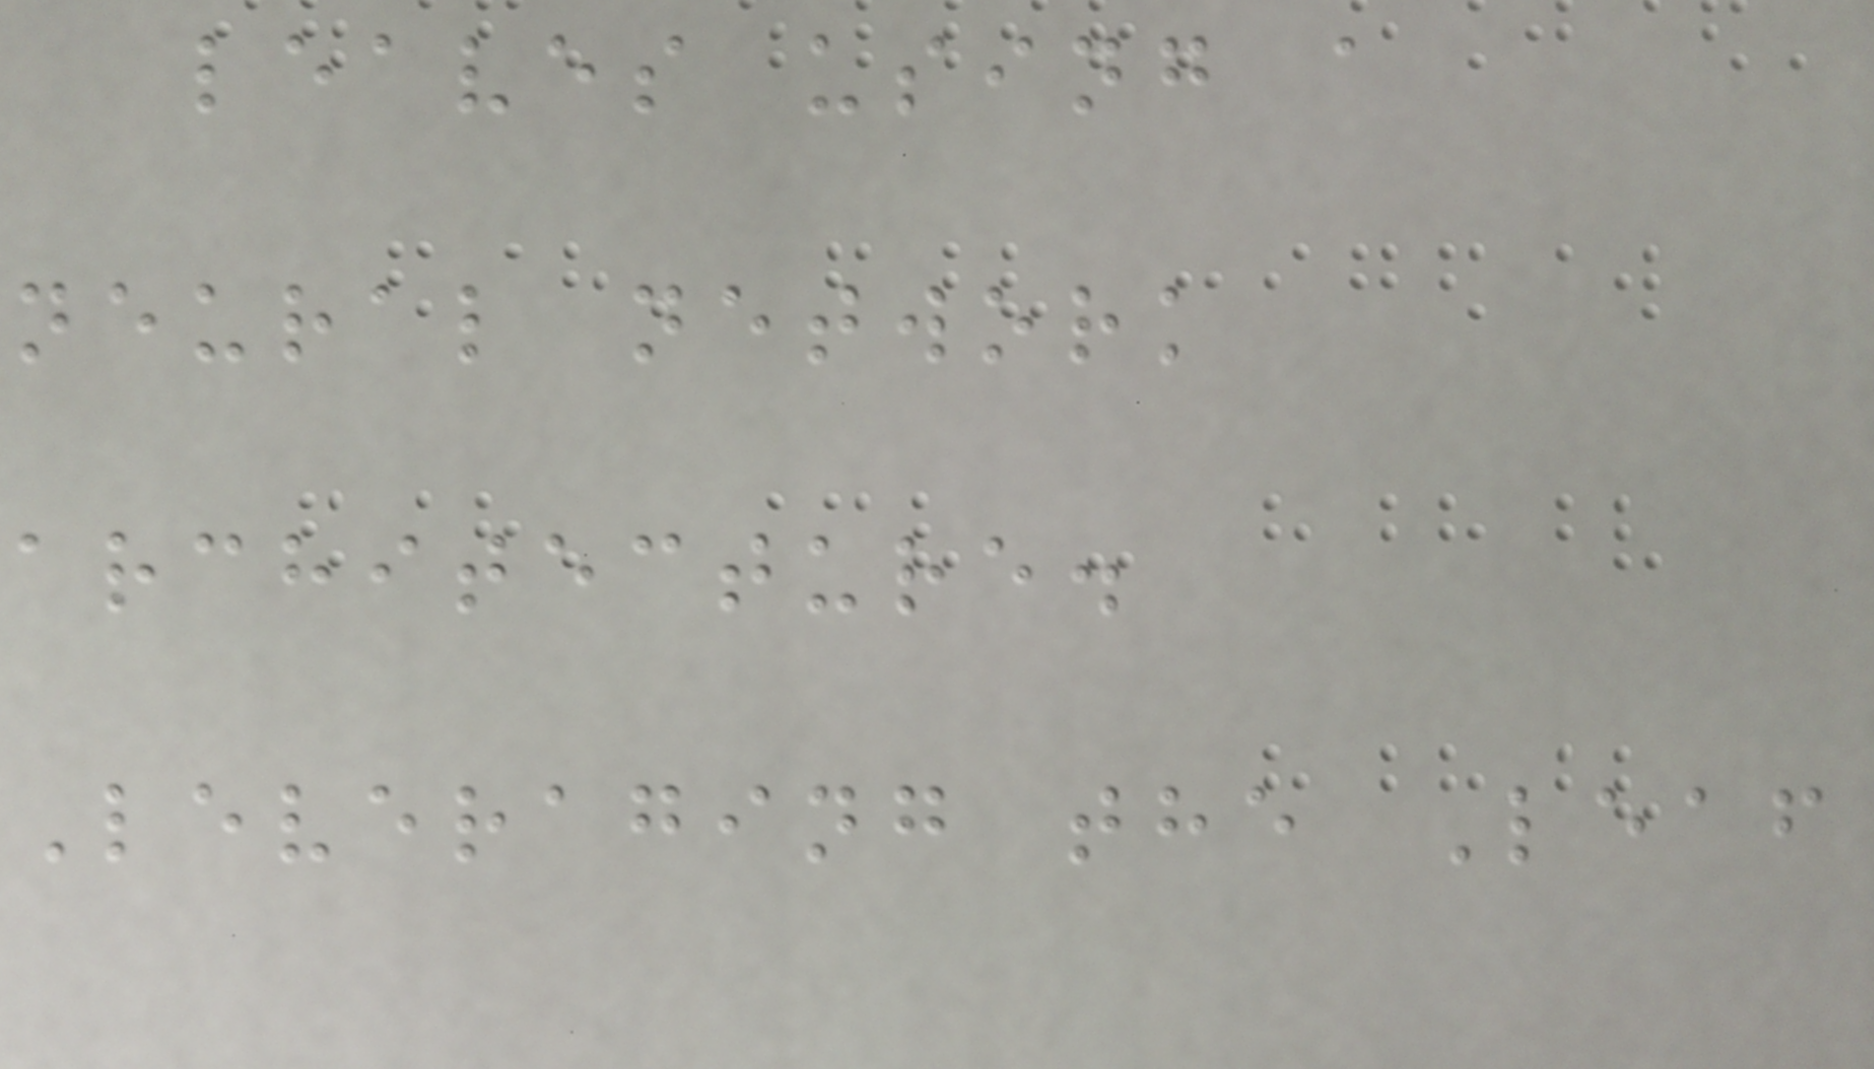leaves using a
neural network
architecture.
Leveraging the Leaf
